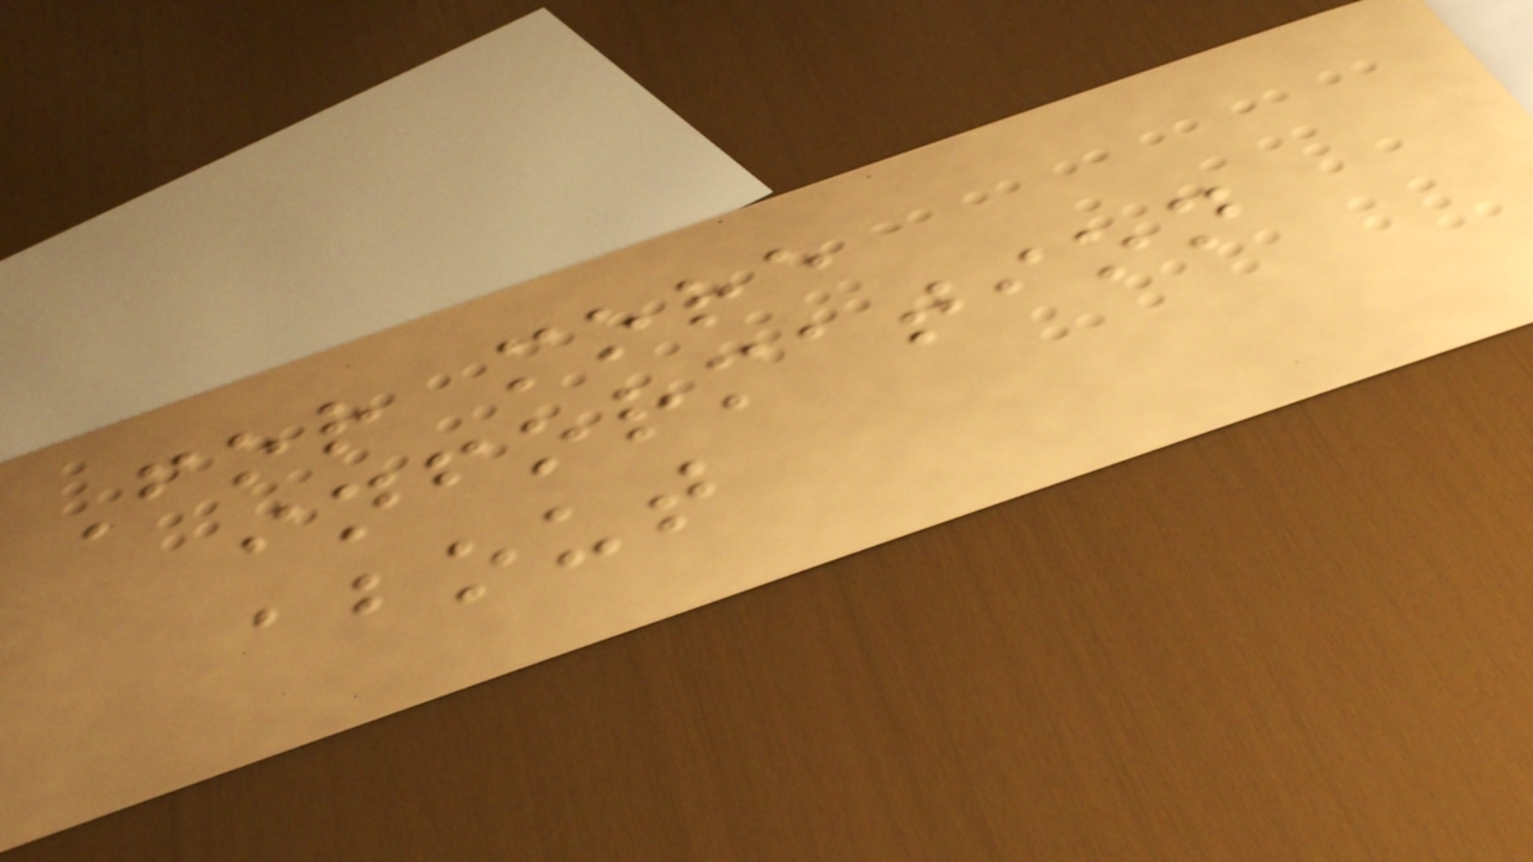For more
information
about
